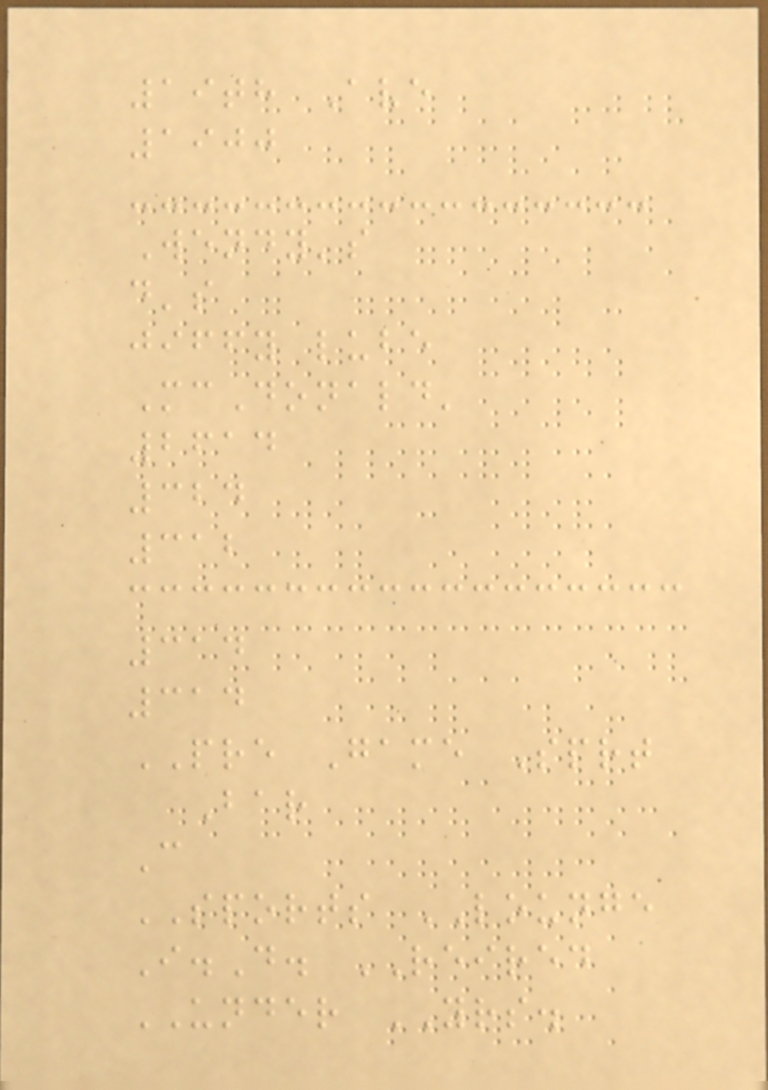19th Ave
1900
Wendy's
d's
jiffy lube
McDonald'
2614
324
312
314
314
PRE Game Sprt
Bar
C
SPORTS LOUNGE
I.D. REIRED
UNDER YRS.
